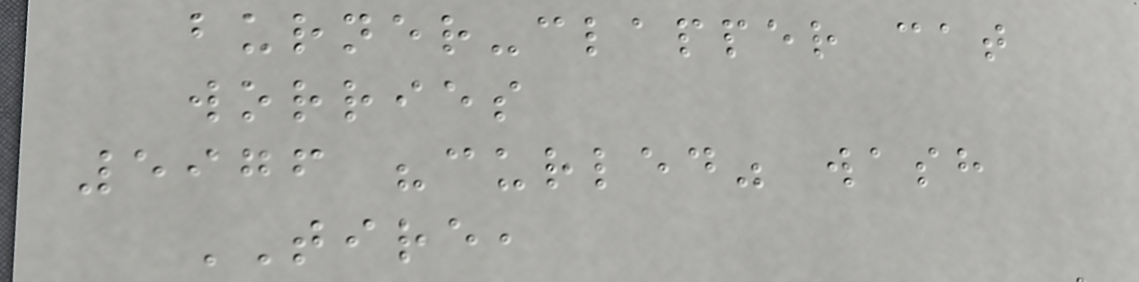burner-clapper cat
worries
5976 "curled" wash
TIRE,
